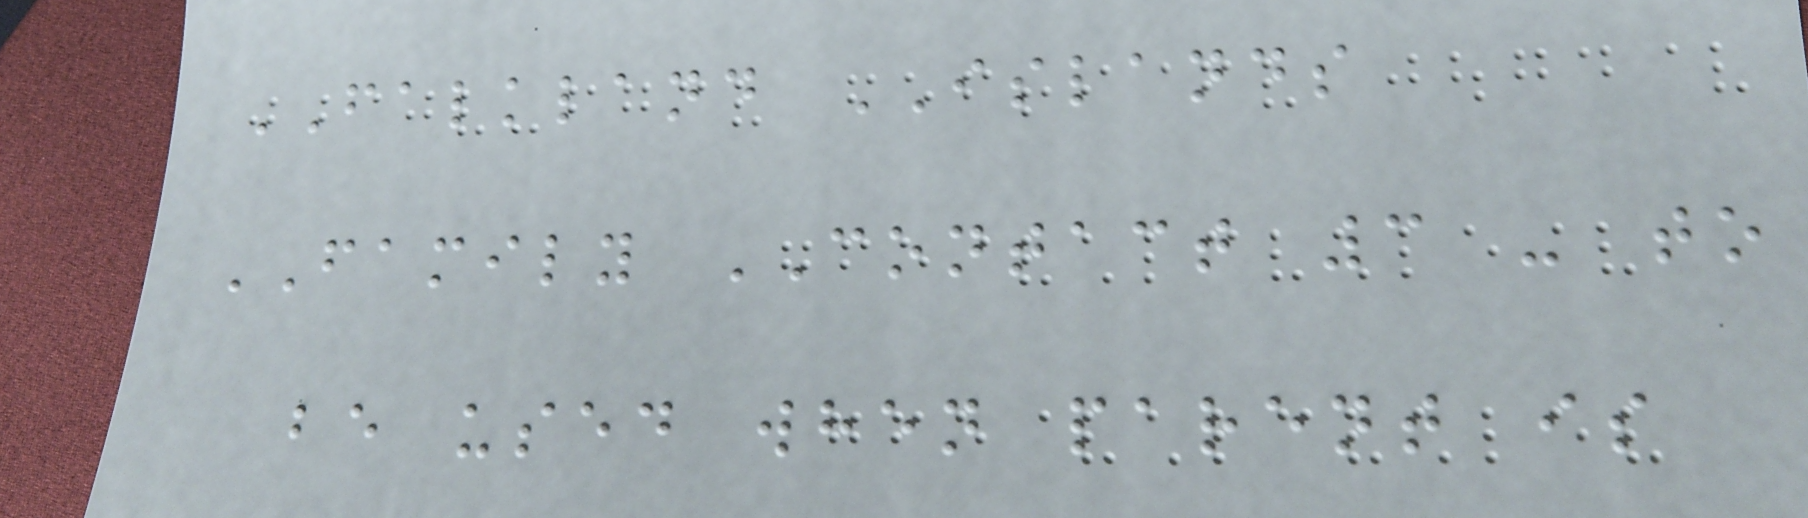FALKLAND ISLANDS
FAMILY CONTACT 3 - to
be used when parent is
